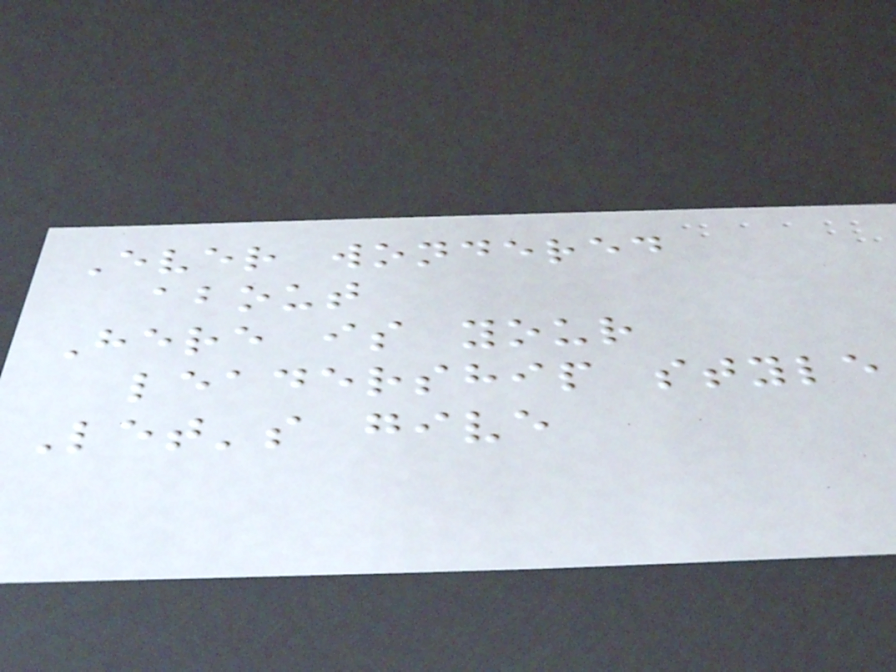Ever wondered
about
Here is your
leadership style
Let's give
